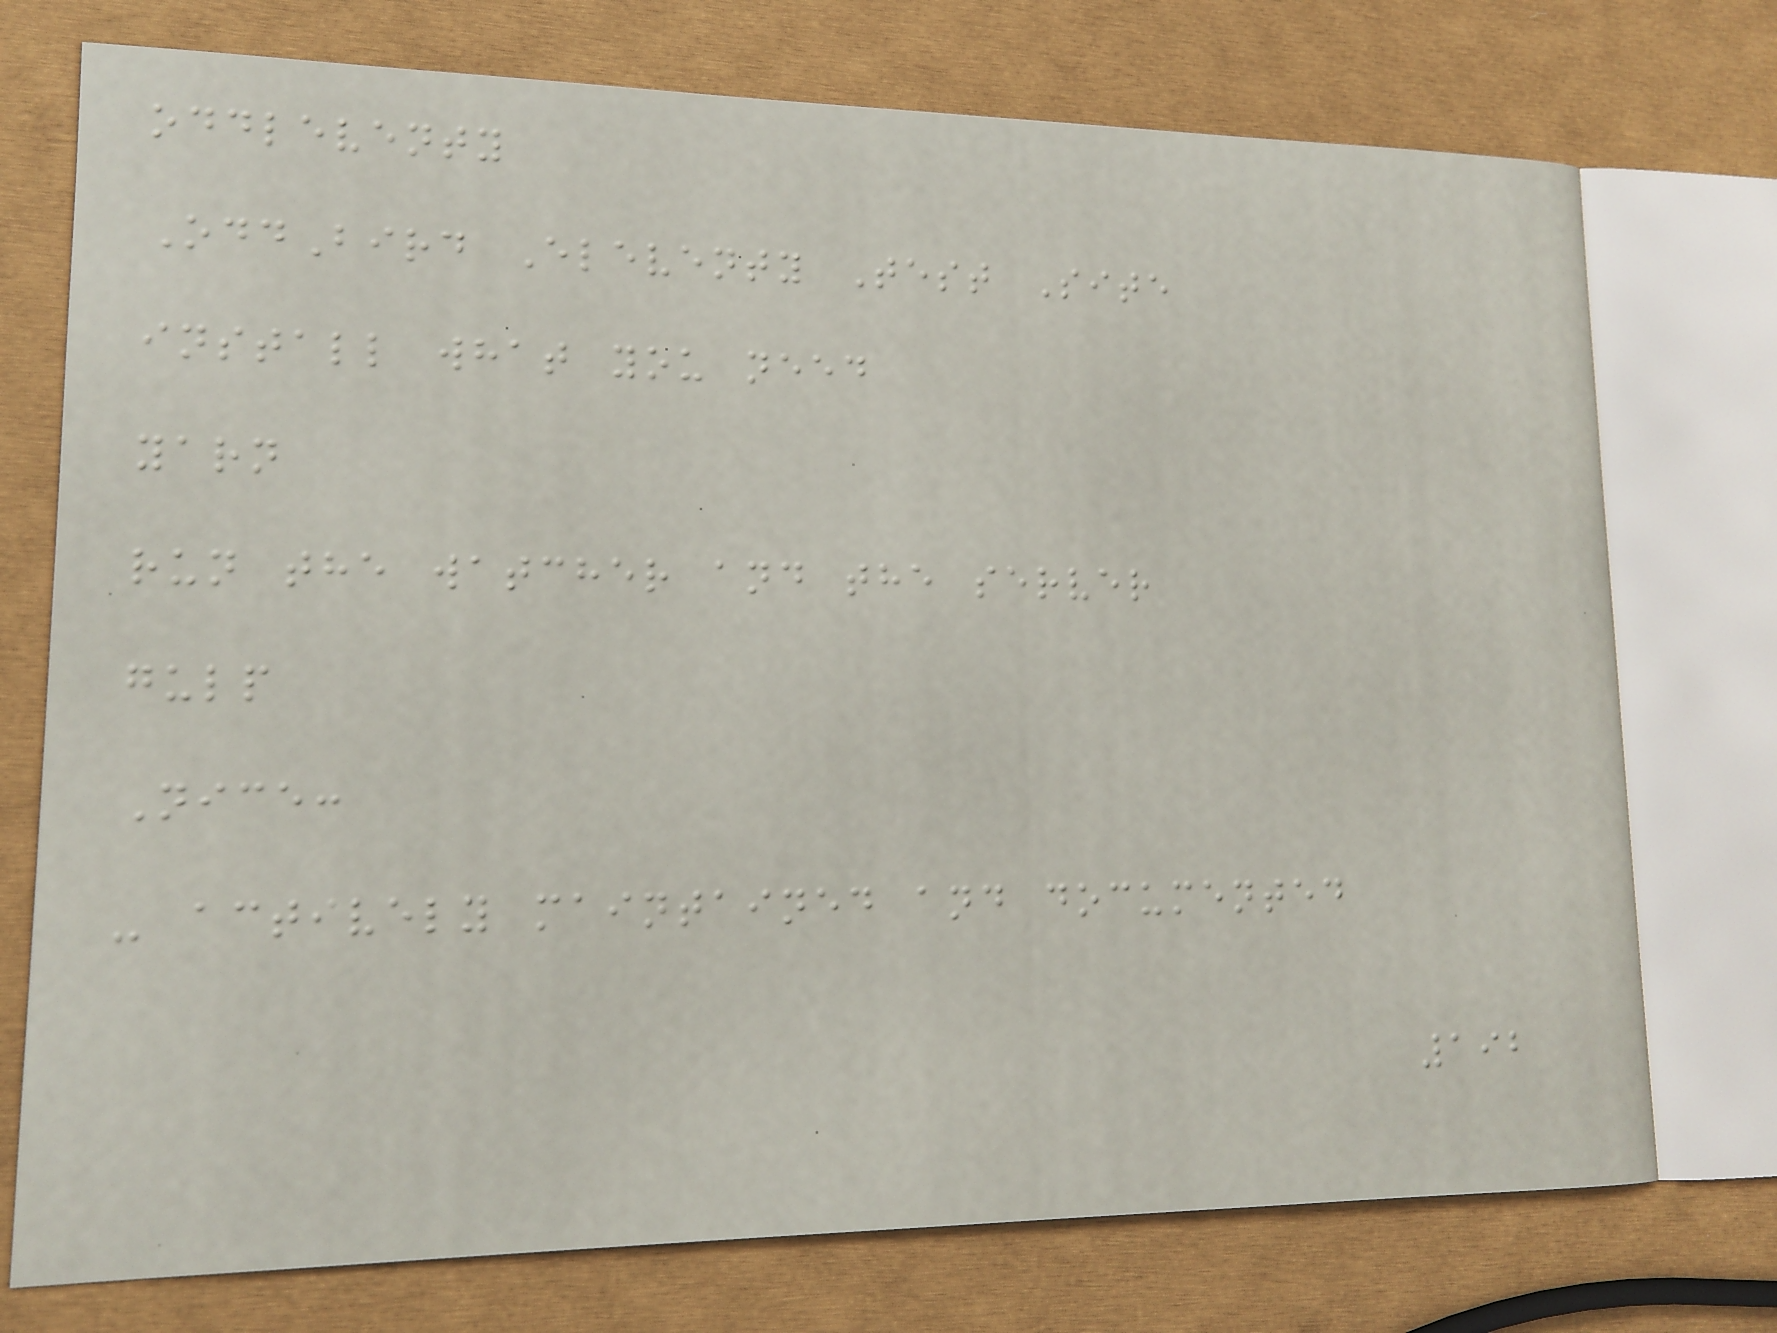oddleventy
OddBird Eleventy Test Site
install what you need
yarn
run the watcher and the server
gulp
Nice:
- actively maintained and documented
192
